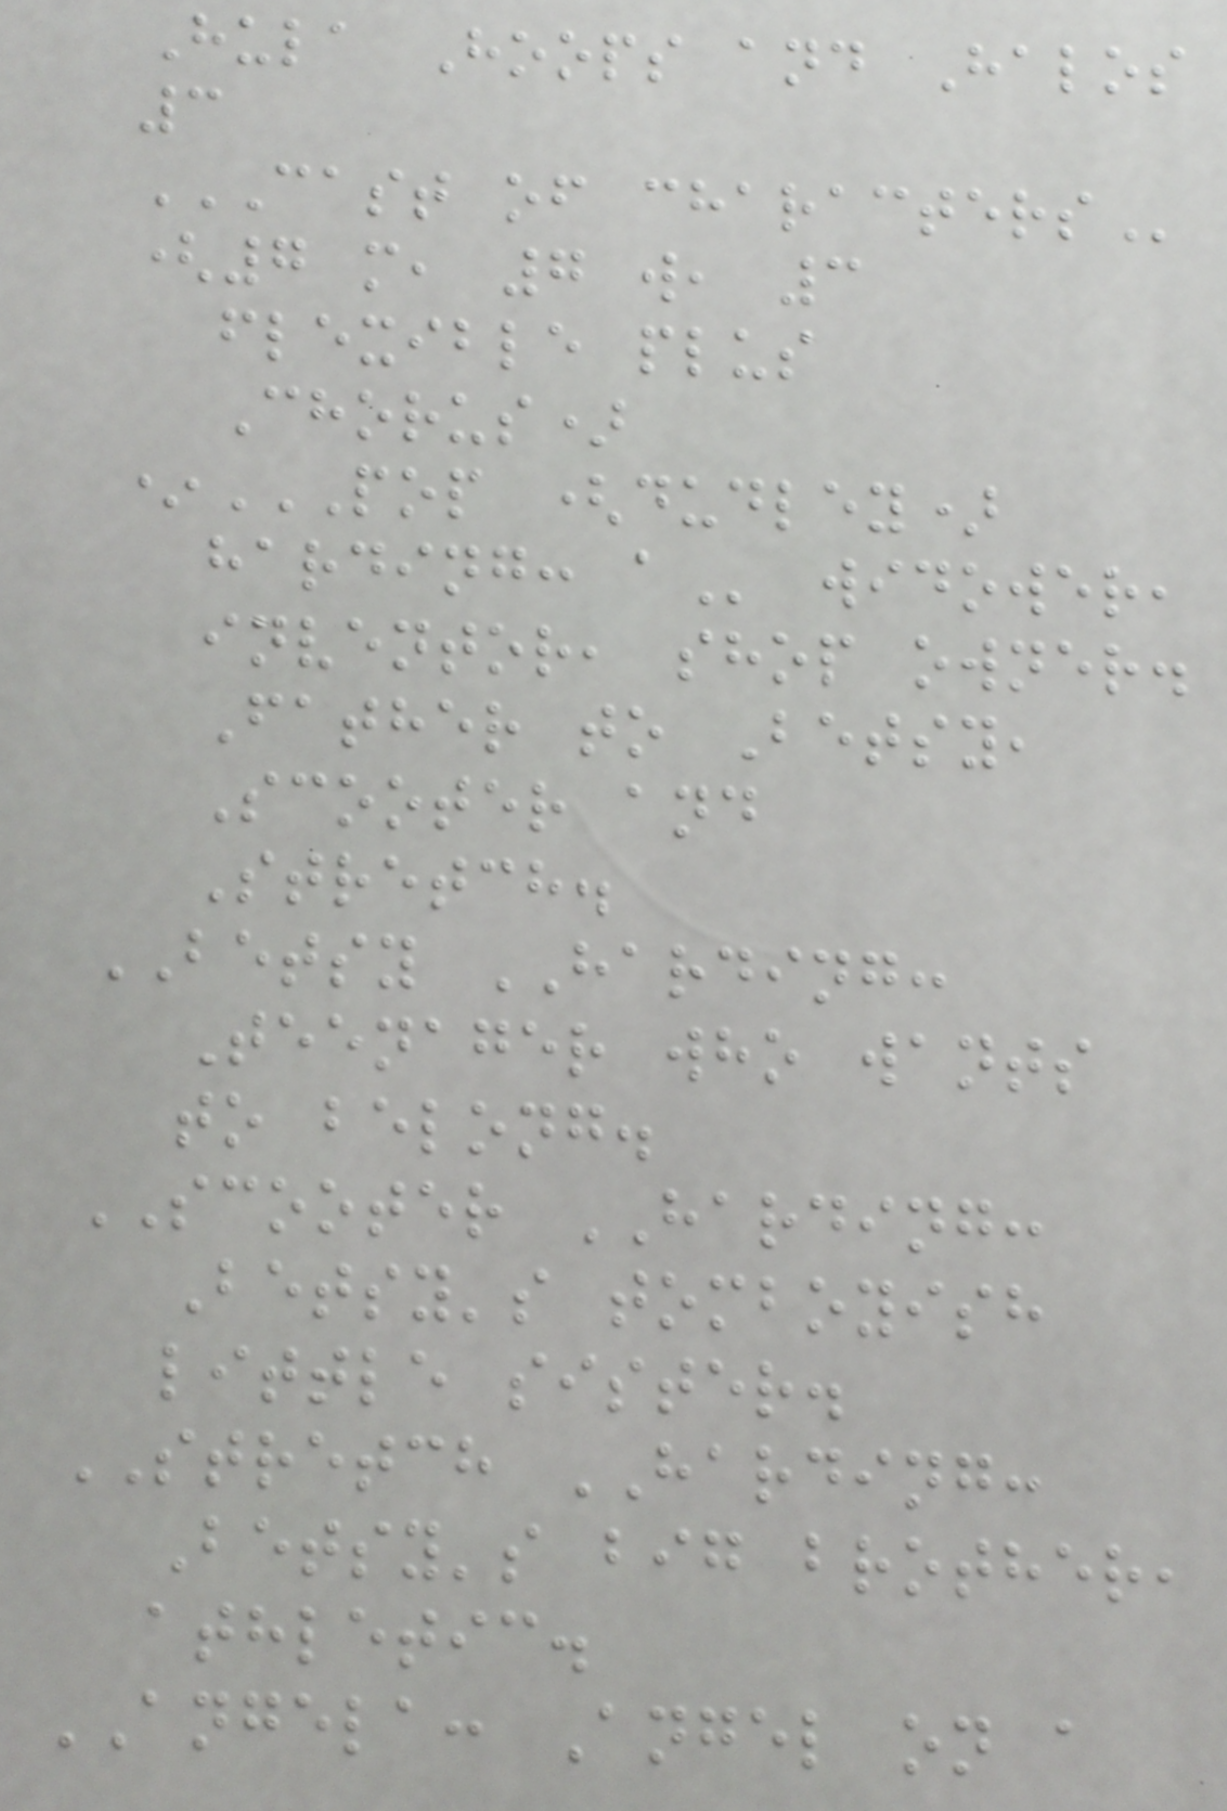Hula Hoops and Halos
3
CAST OF CHARACTERS
(7 m, 7 w, 3
flexible plus
Chorus)
*POP (DUDLEY)
HARDING: A widower,
inventor, shop owner.
Father to Betsy,
Scooter and
Stretch.
BETSY HARDING:
Teenager who wants
to belong.
SCOOTER HARDING:
Betsy's tomboyish
little sister.
STRETCH HARDING:
Betsy's big brother,
athletic.
ANGELA: Angel on a
